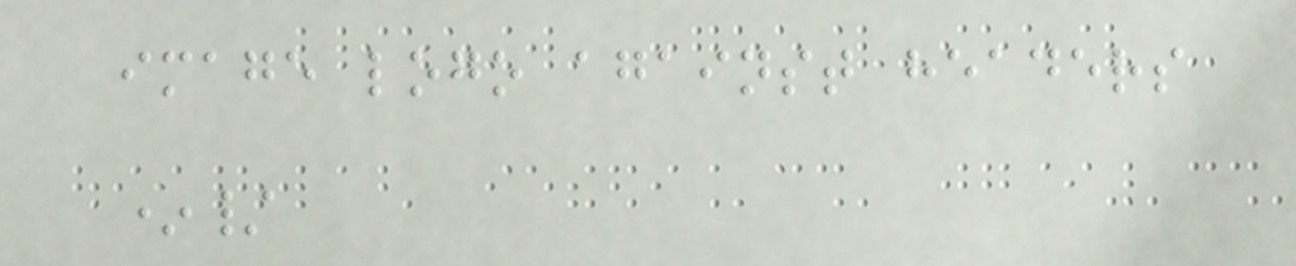image logo against headers
*/
